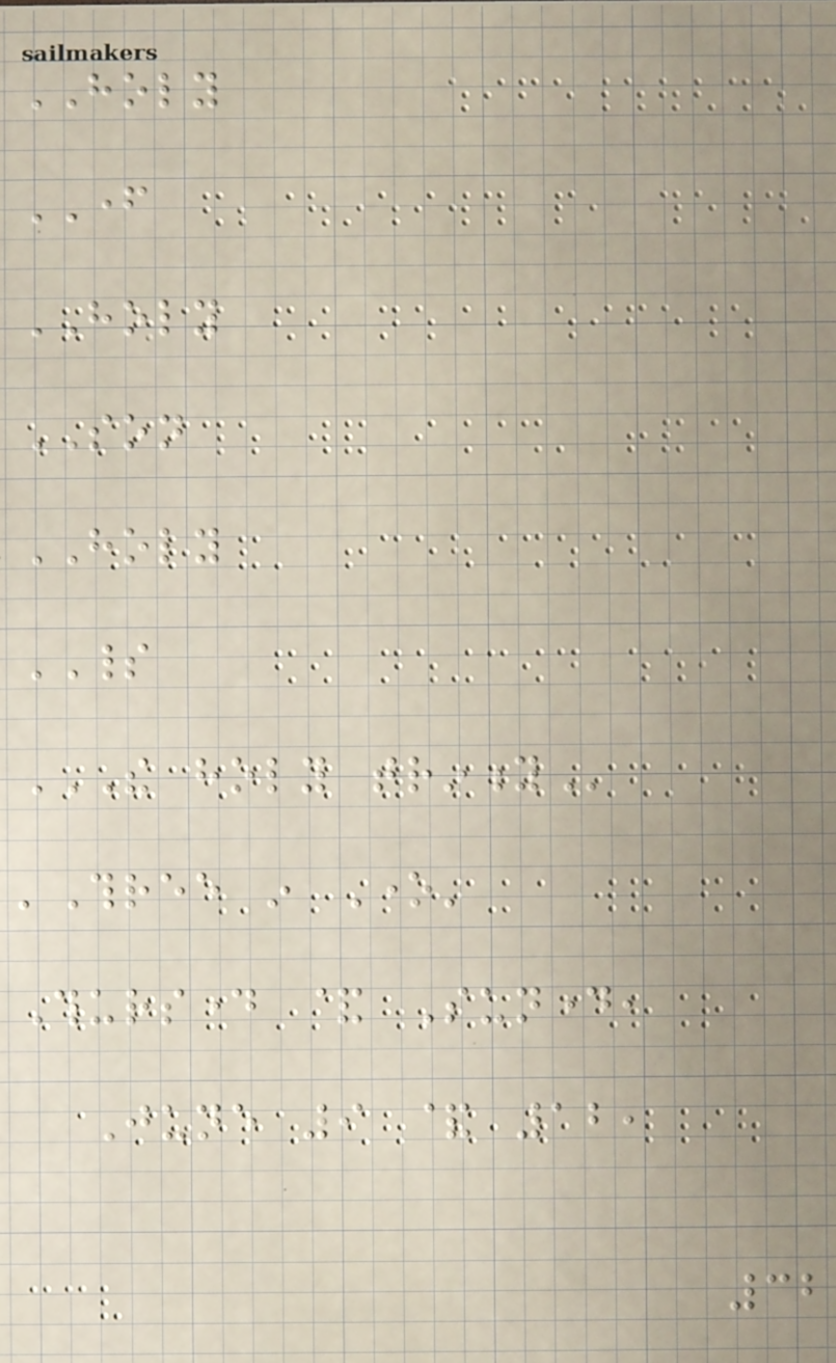HOLY
FATHER
HOLY
SON
HOLY
SPIRIT
THE HOLY TRINITY
'Three in One'
Thursday & Sunday,
June 9 & 12,
32
